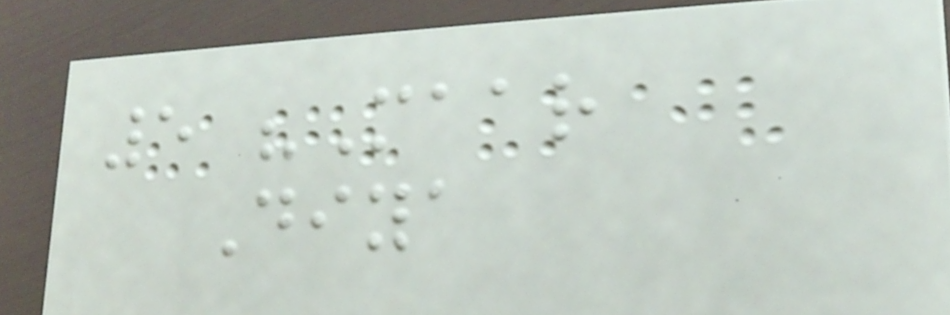5 "Maar
Diya
